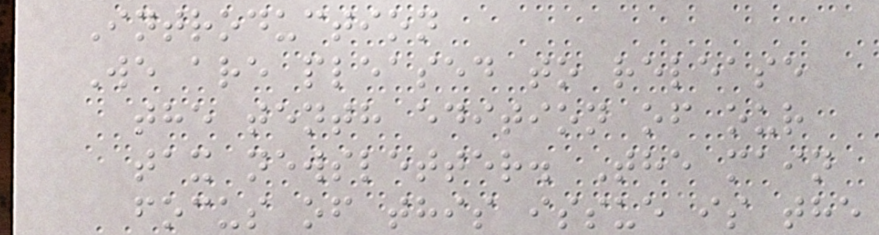Introduction
We are pleased to release
the tenth edition of our
tax newsletter. The main
focus of this issue is the
